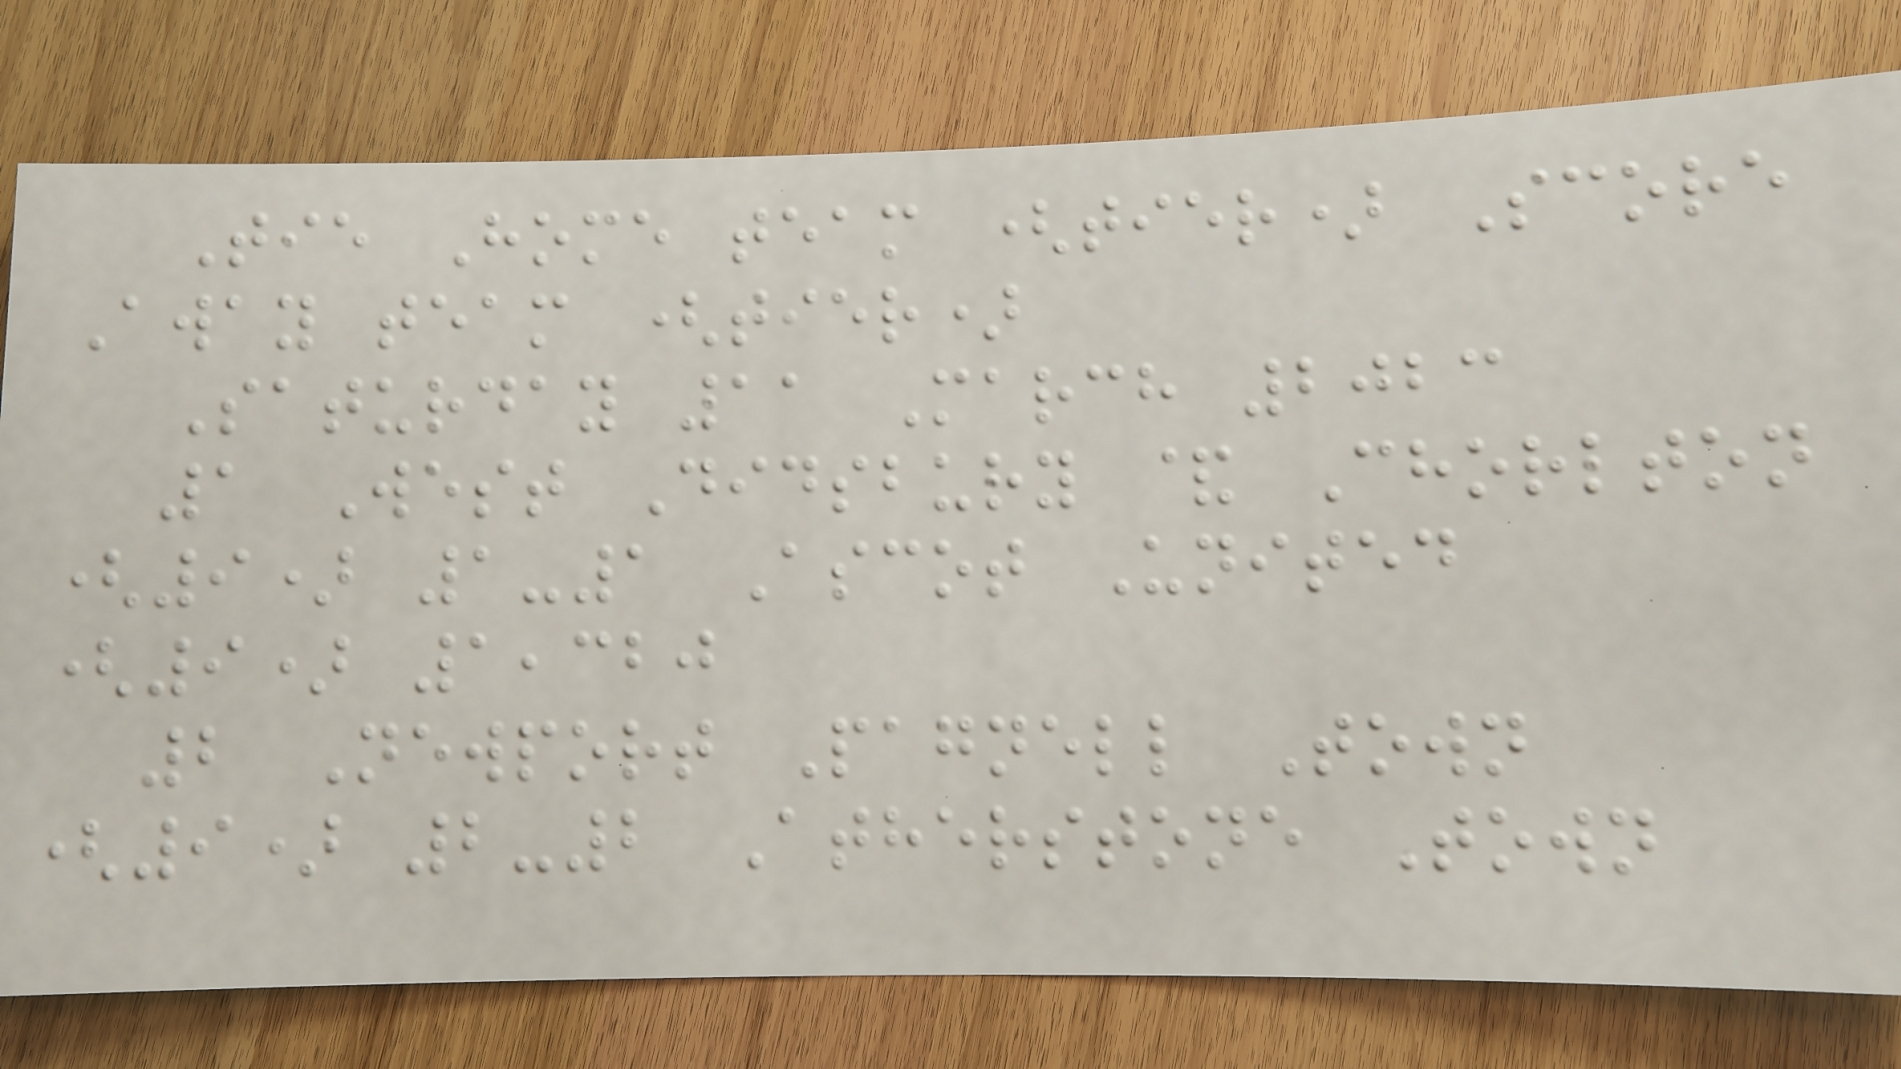Tie Home team (tier) Score
Away team (tier)
Saturday 11 March 2023
1 West Didsbury & Chorlton
(9) 1-1 Ascot United
(9) 1,320
2 Newport Pagnell Town
(9) 2-2 Atherstone Town
